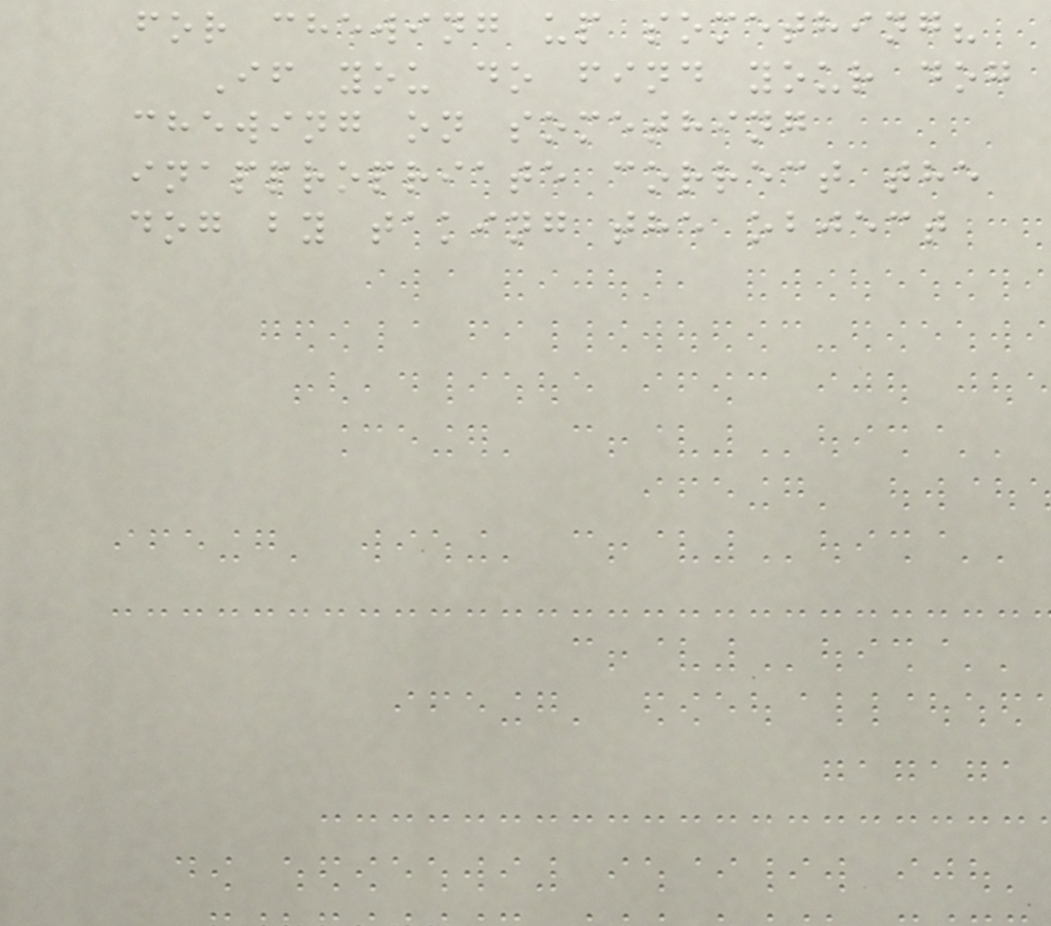for chewing up something?
If you do find your dog
chewing on something
inappropriate correct the
dog by taking the object
